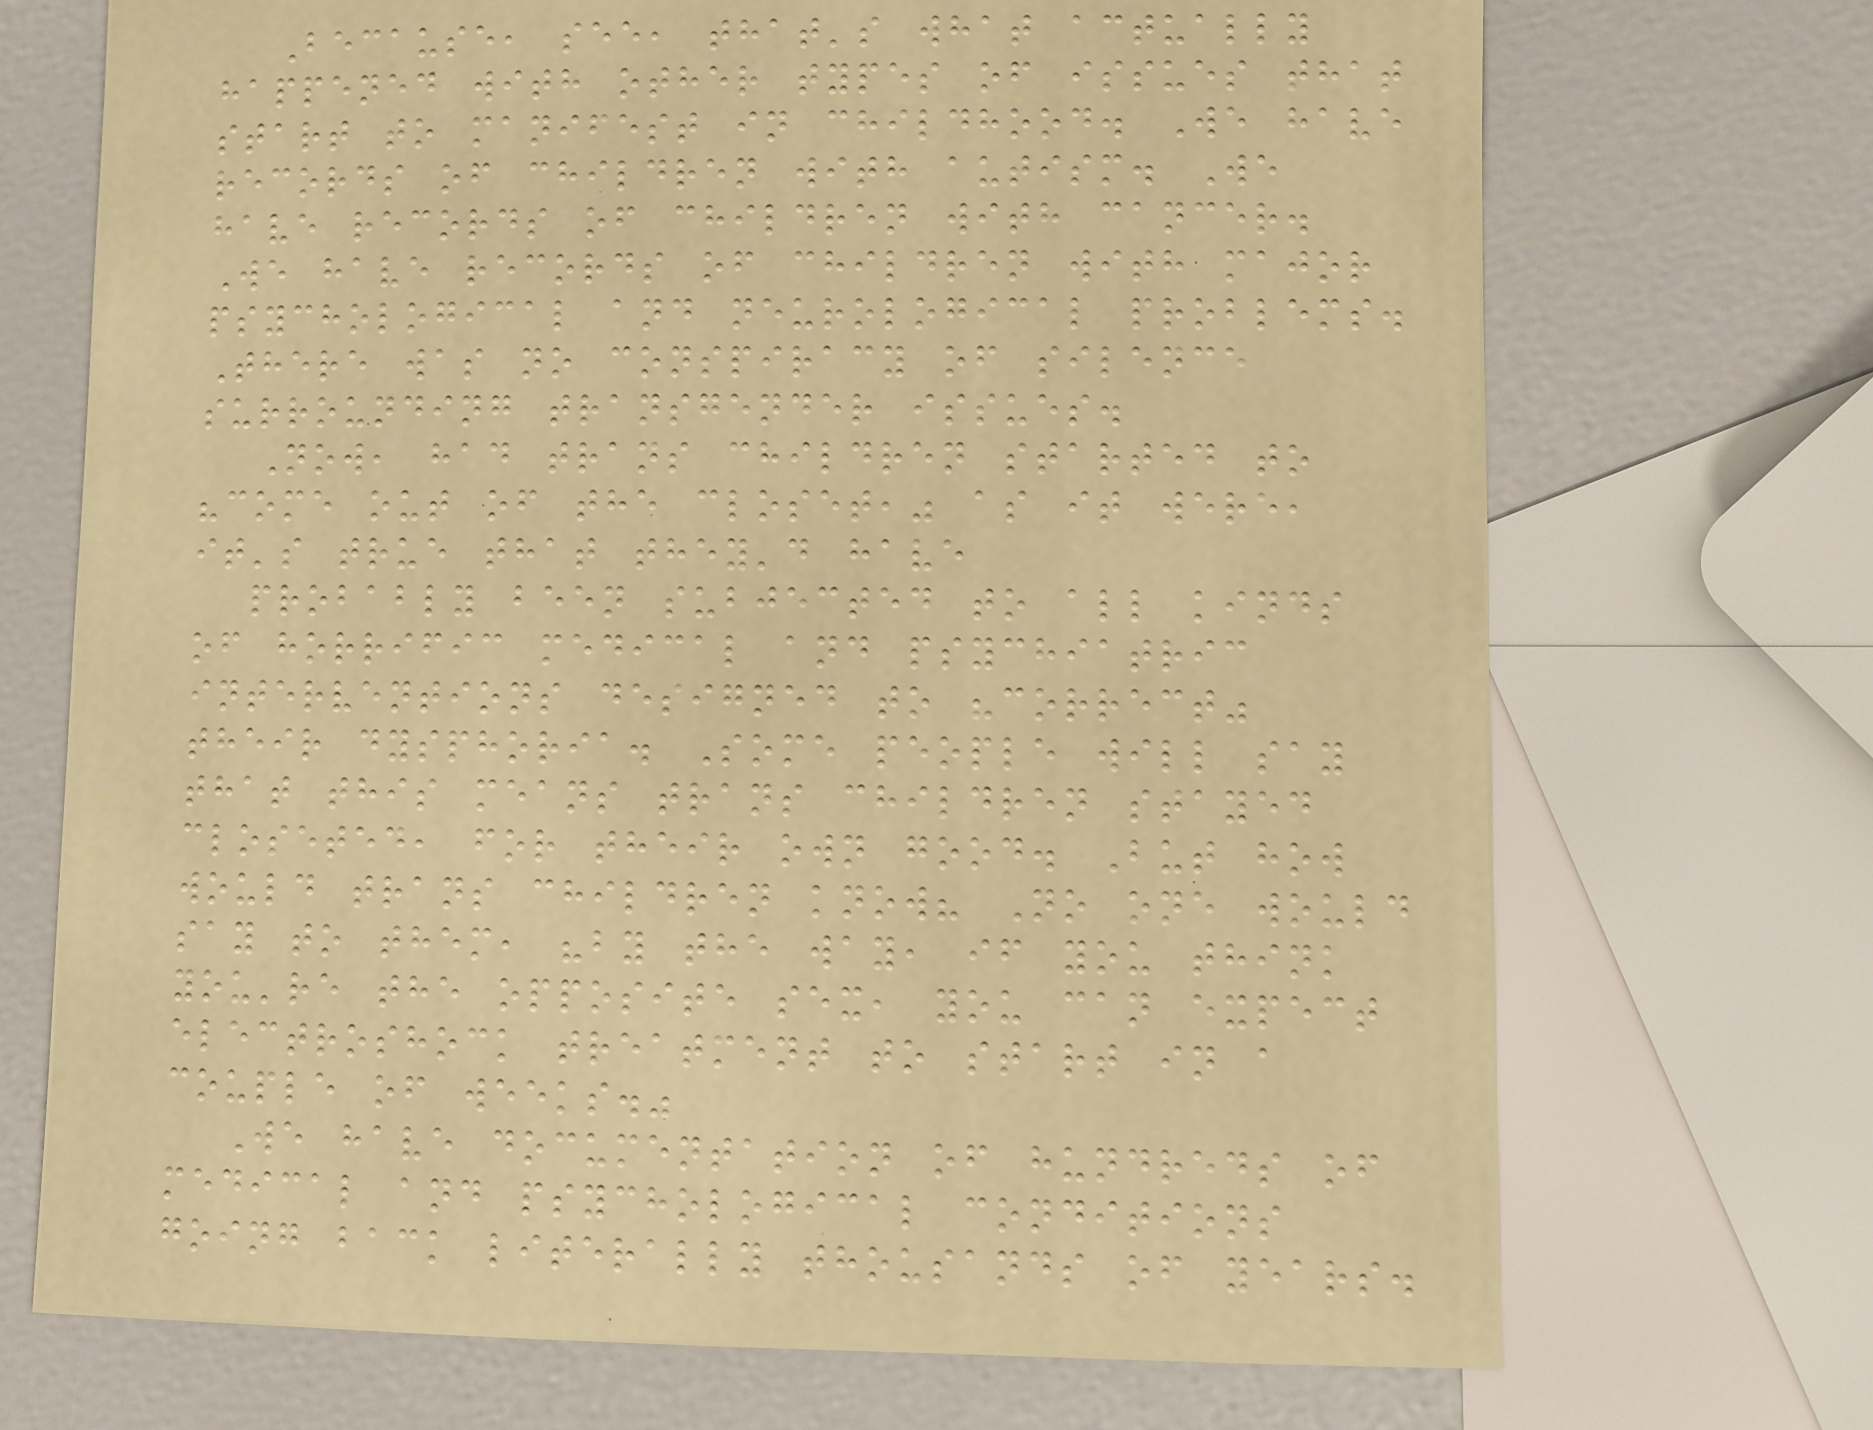Because, see, that's what actually
happened with other types of issues that
start to manifest in childhood. We have
records of children with autism. We
have records of children with cancer.
We have records of children with major
psychological and neurological problems.
There was no conspiracy of silence
surrounding transgender issues.
Now, had trans children started to
"come out of the closet," as it were,
it's true that they'd have
probably been subjected to all kinds
of horrific medical and psychiatric
interventions designed to "correct"
their dysphoria. Some people will say
that this means trans children stayed
closeted, for their own good. But how
would trans children know? No one would
say to them, "by the way, if you think
you're the opposite sex, you can expect
electroshock treatment to start in a
couple of weeks."
We have documentation of hundreds of
medical and psychological conditions
going back literally thousands of years.
